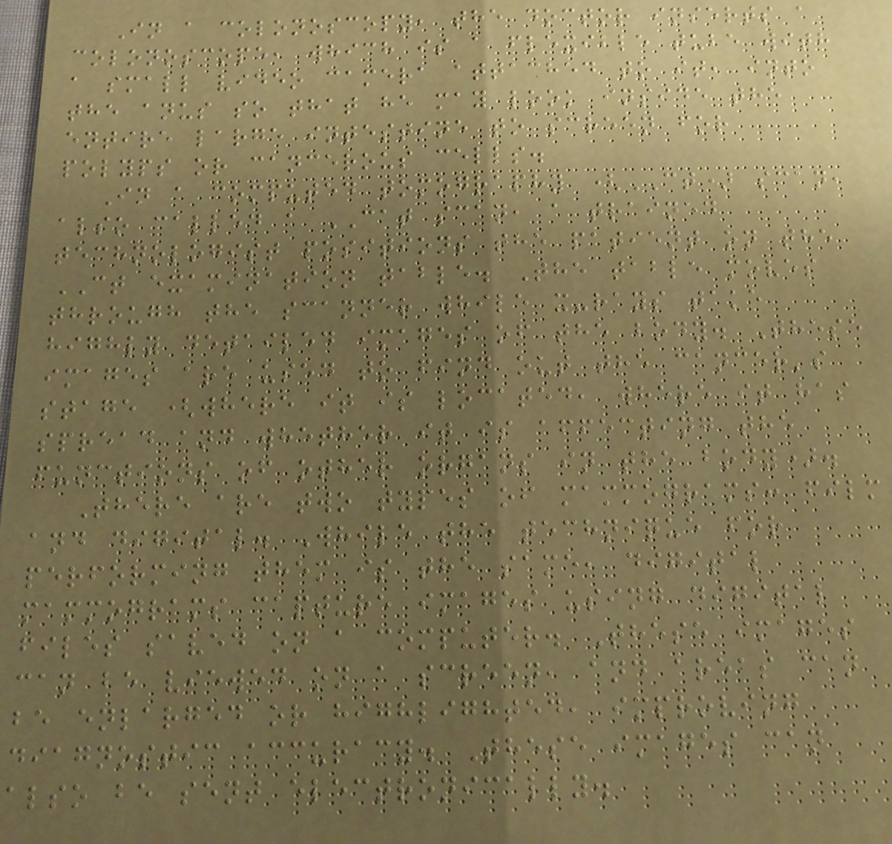In a colonoscopy, the doctor inserts a
colonoscope, which is a flexible tube with
a small video camera attached to it, into
the anus so that he may look inside the
entire large intestine to screen for
polyps or cancerous cells.
In a computed tomography (CT) scan,
also called a CAT scan, a trained
technologist positions the patient on the
CT examination table. The table moves
through the scanner while x-rays take
highly detailed images of the body. These
images are used to find out the cancer's
stage (where it is located, where it has
spread and whether it is affecting the
functions of other organs in the body).
There are two types of mammograms: film
and digital. While the technique for
performing them is the same, digital
mammograms capture images using digital
files saved on a computer. These images
can be viewed on a screen, and areas can
be enlarged or highlighted, improving
diagnostic accuracy. These images can
also be sent electronically.
